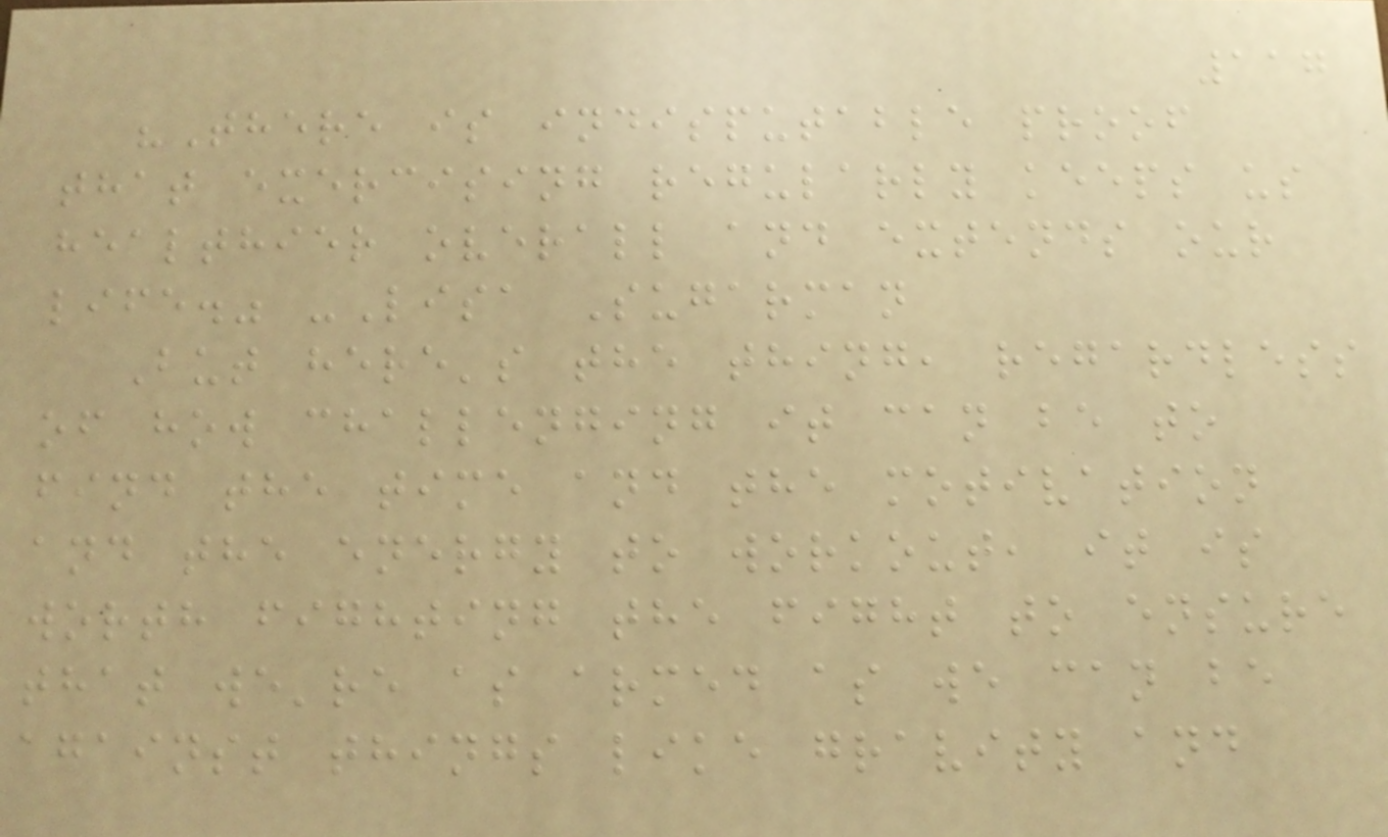117
"There is indisputable proof
that exercising regularly keeps us
healthier overall and extends our
life." -Lisa Sugarman
But here's the thing, regardless
of how challenging it can be to
find the time and the motivation
and the energy to workout, it is
worth fighting the fight to ensure
that we're as armed as we can be
against things like gravity and
